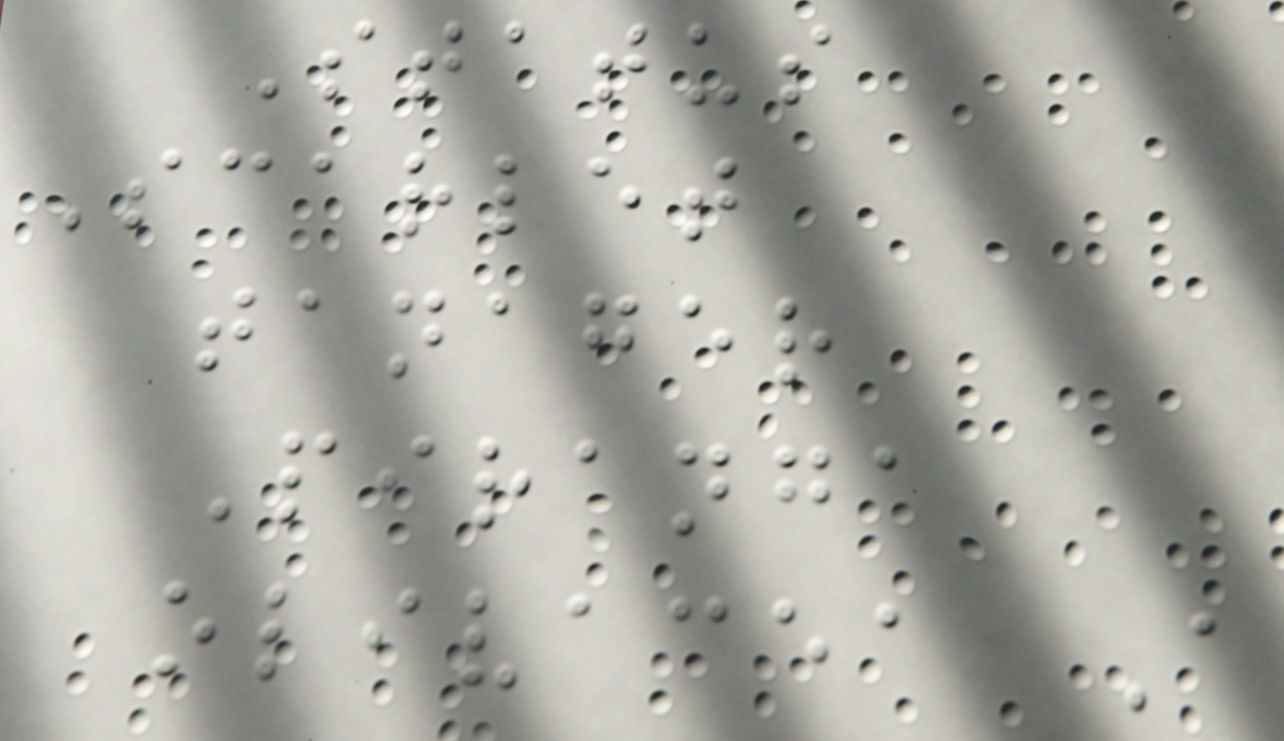Status
Scarlet
tanager
Piranga
olivacea A
